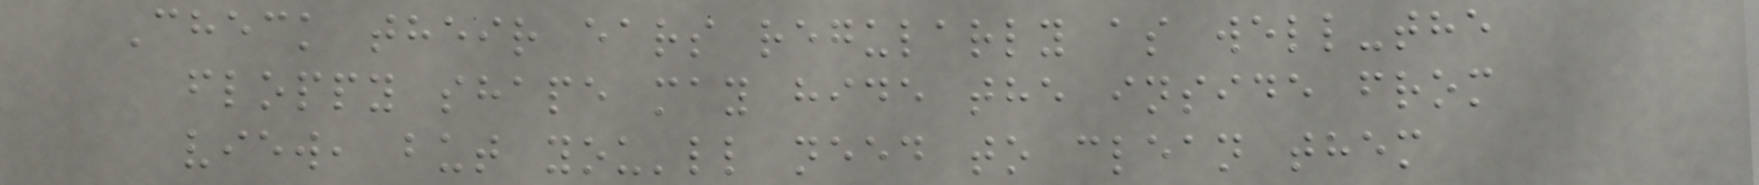Check their ears regularly as well-the
floppy shape may hide the inside from
view, but you'll need to clean them
